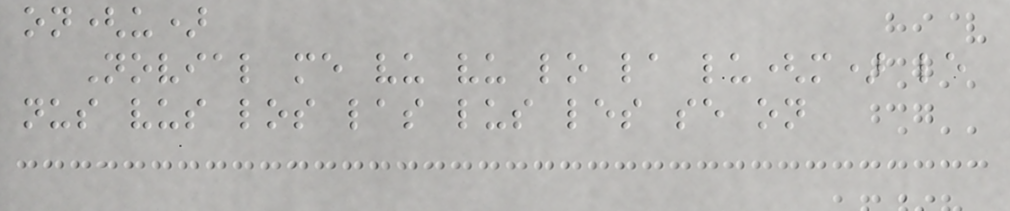on(u)
Novial me vu vu lo la lu(m) le
nus vus los las lus les se on
